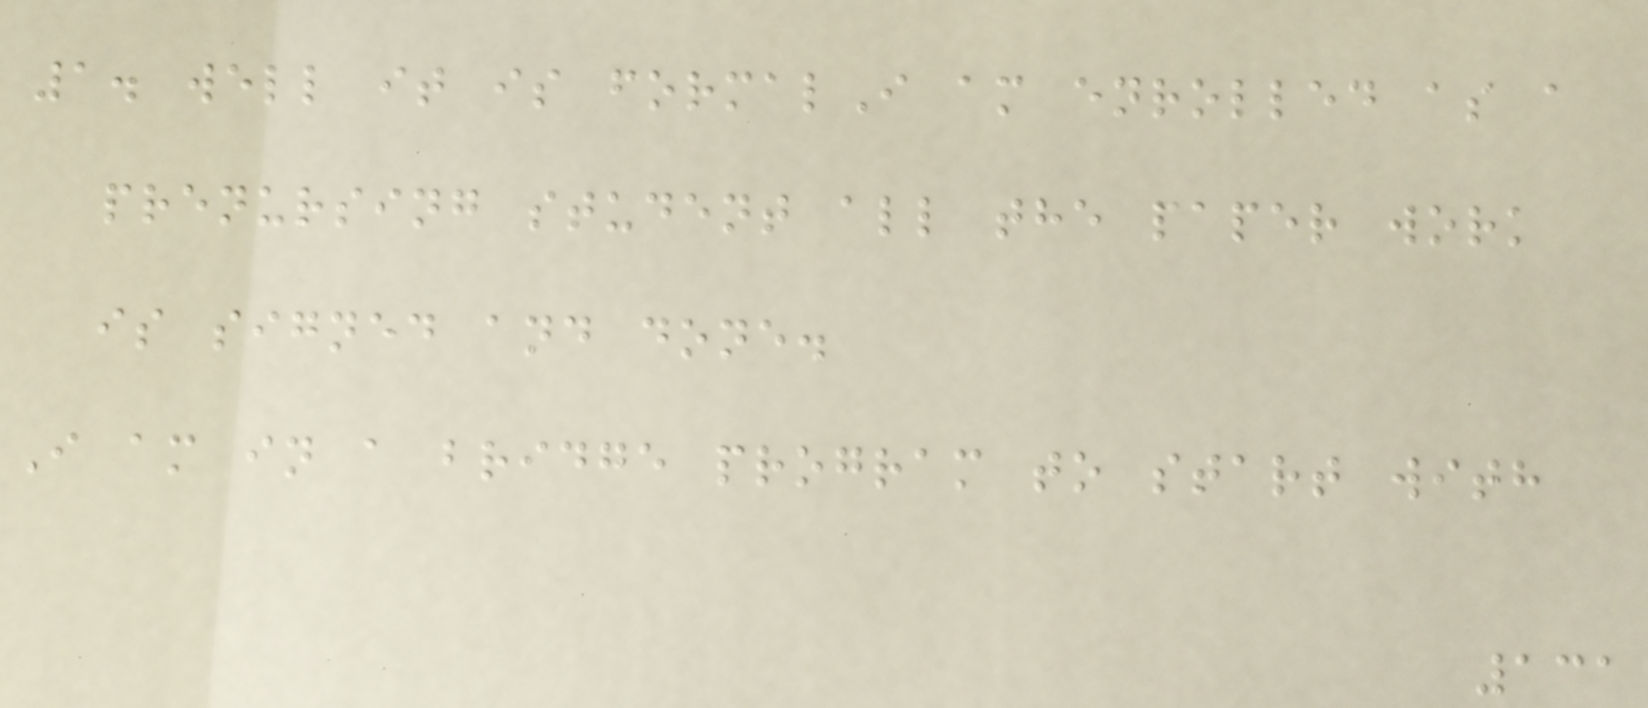1. well it is formalI am enrolled as a
prenursing student all the paper work
is signed and done.
I am in a bridge program to start with
131
